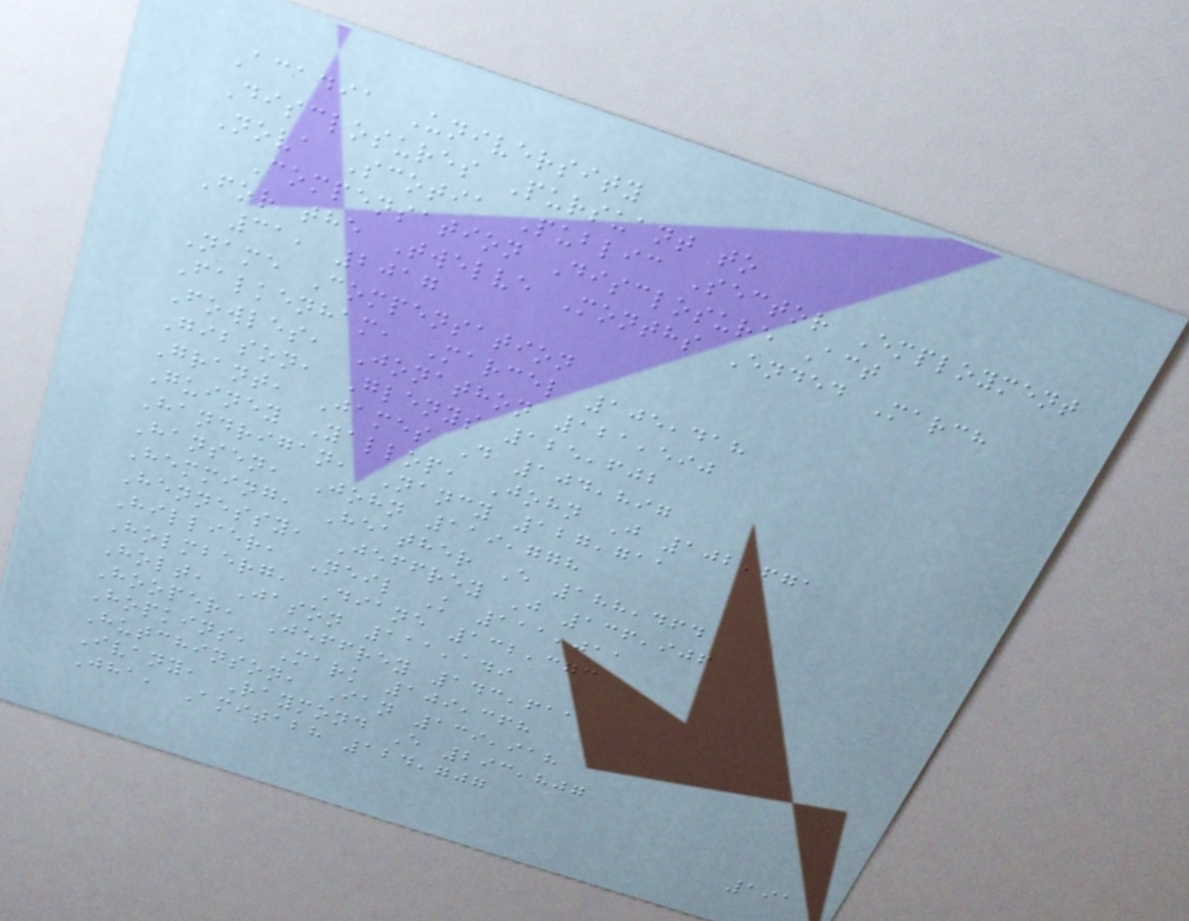Acadia University
Disclosures Pursuant to
Nova Scotia Public Sector Employment
Compensation Disclosure Act
For the Twelve Months Ended March
31, 2017
Name Compensation
Falkenham, Marcel 105,418
Fowles, Jonathon 121,590
Gibson, Glenys 125,602
Grant, James D 104,897
Guiney Yallop, John J 102,671
Handrigan, Nancy 127,711
Hansen, John 119,778
Hemming, Heather E 188,464
Hennessy, Jeffrey J 136,906
Hillier, Neil K 111,011
Holmberg, Diane 132,373
Holt, Jason 111,149
Hooper, Jeffrey 143,611
Hopkins, Mark 109,368
Hutchinson, Ian 139,918
Ivany, Raymond E 293,807
Jha, Amitabh 124,707
191
